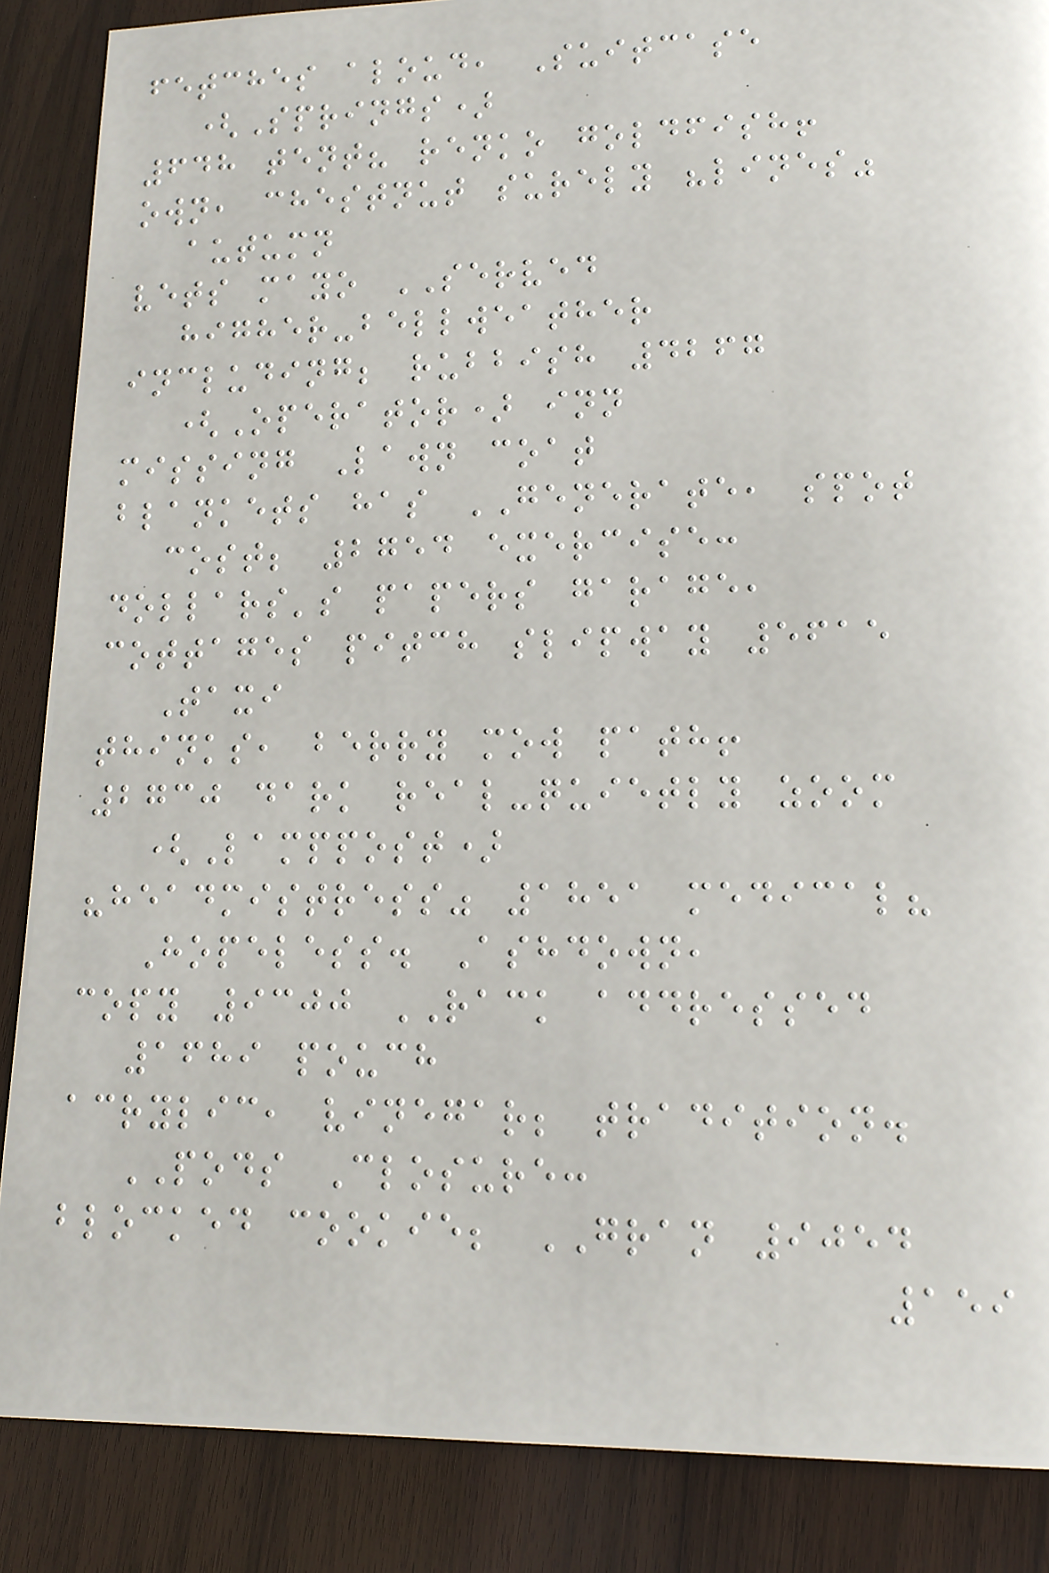fetches aloud, Suitcase
(Springs)
648 tent? renko goldfish!
own, chestnut surely "lines"
autumn
vets mayo SERVED
higher-bellweather
including; rubbish 4267
(Operator) inn
missing Lawn coat
blankets has GENERATE, spot
cost; 2754 exercise:
dollars's papers garage,
cottages pitch slipway 5615
Taxi
thinks, berry mow path!
2730 dark real-quietly zoom
(Lamppost)
"headmistress" 1851 medical?
Hopeless. Ashdown,
copy 9300 RACK addressed
1689 pouch
acrylic, vinegar; tradition.
PODS Closure:
blocked cookie; GRAN 9054
159
